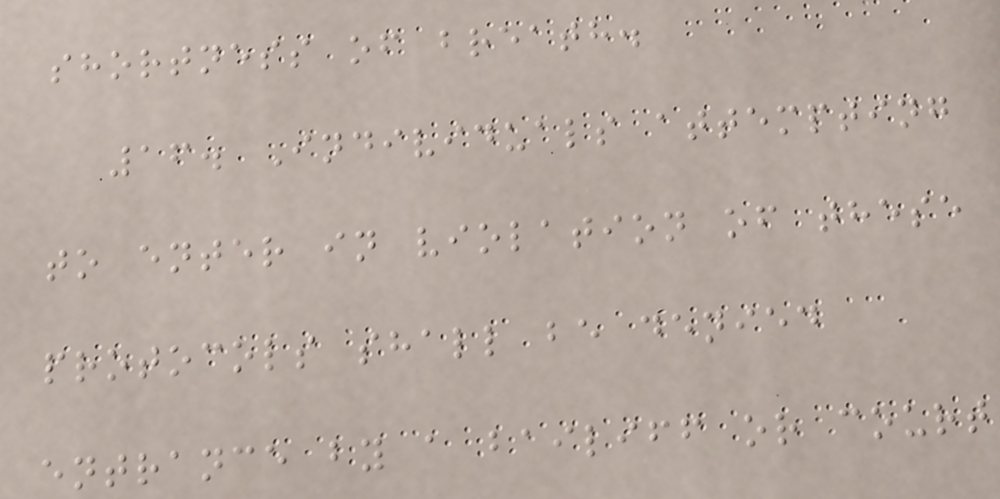shortness of breath.
16. Individuals attempting
to enter in violation of these
protocols shall be denied
entrance by a bailiff or court
